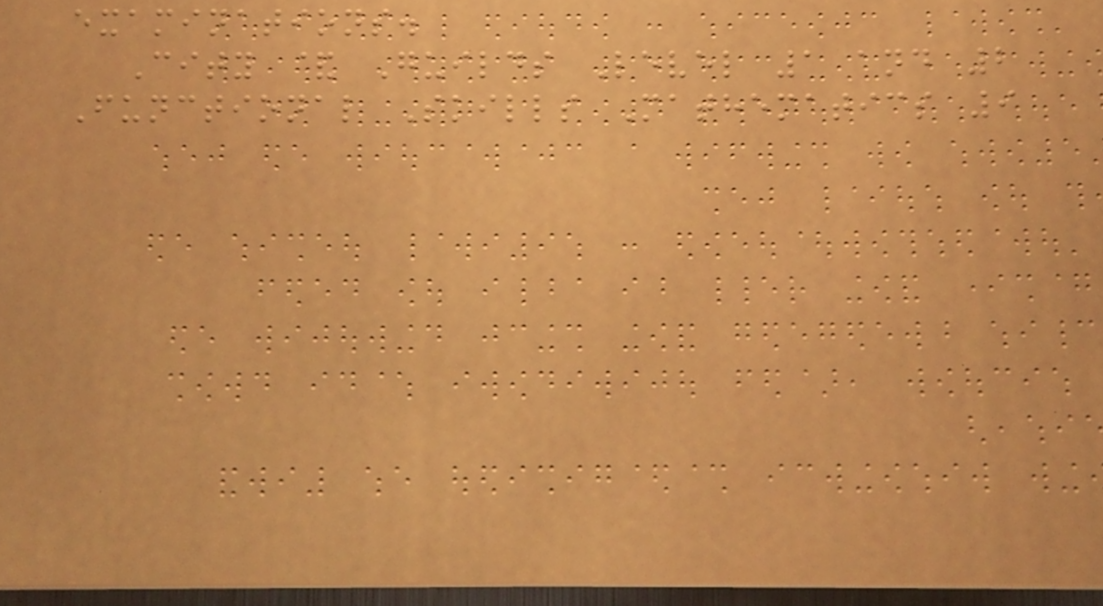examinations.
City & Guilds Level 1 and 2
Functional Skills Mathematics 9
